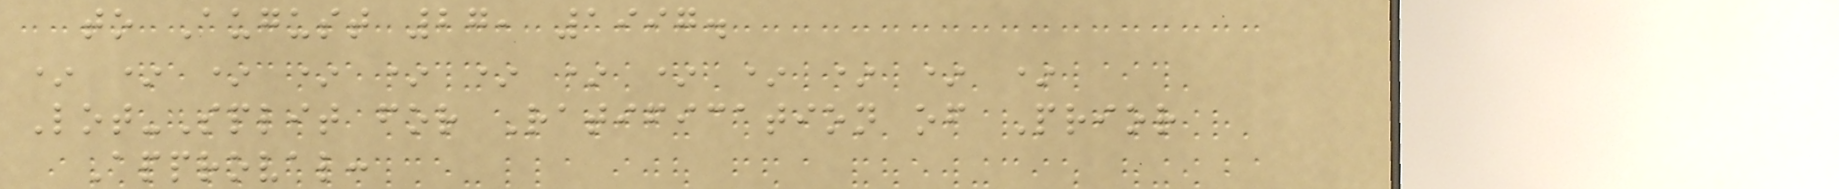to August 27, 1997.
* * * * * * * * * * * *
Lot-Split for Ratification of Prior
Approval:
